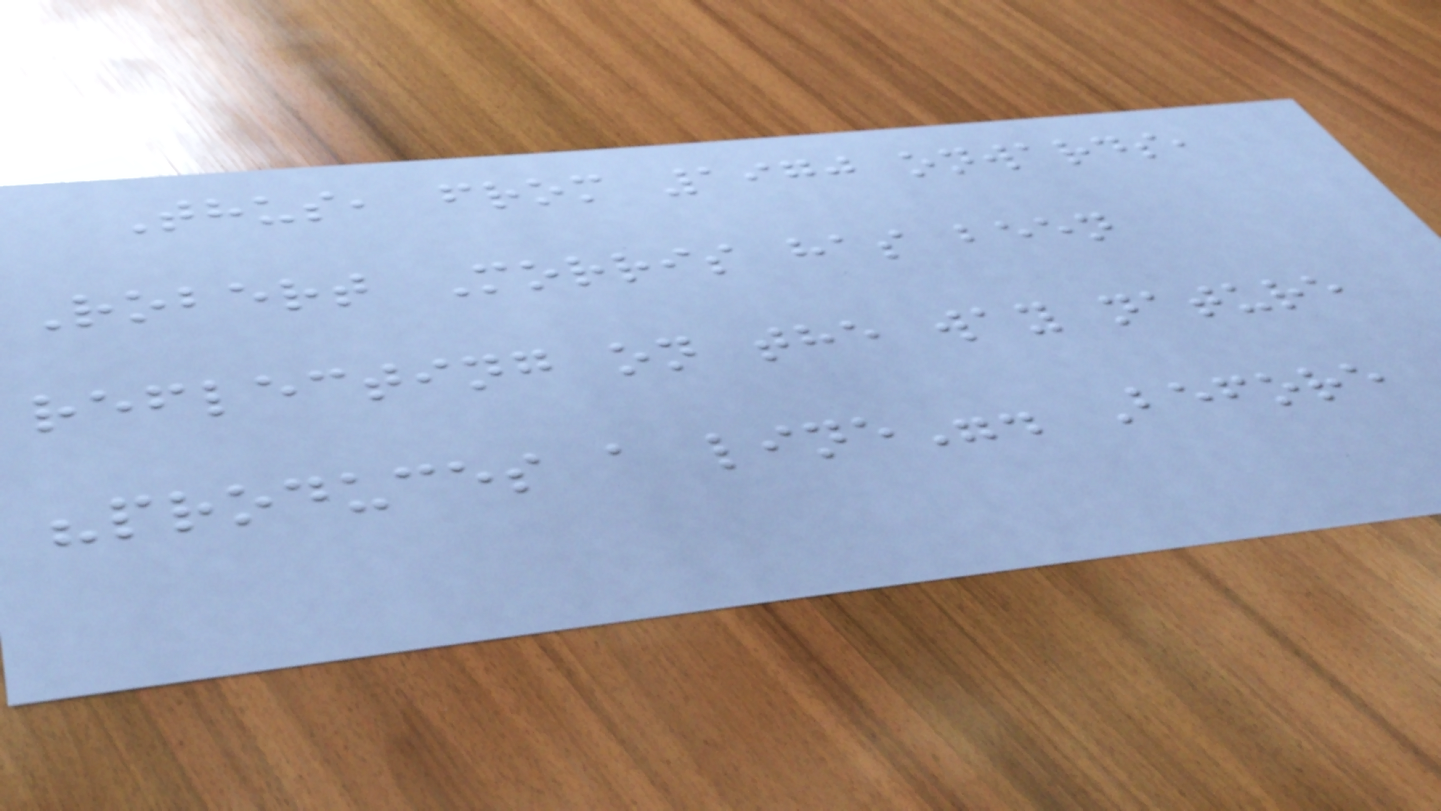Thus, from 1970 onwards,
Robert Morris has been
reflecting on the way nature
"produces a line". Before
